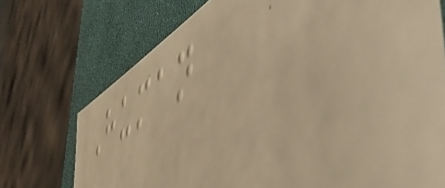Human
